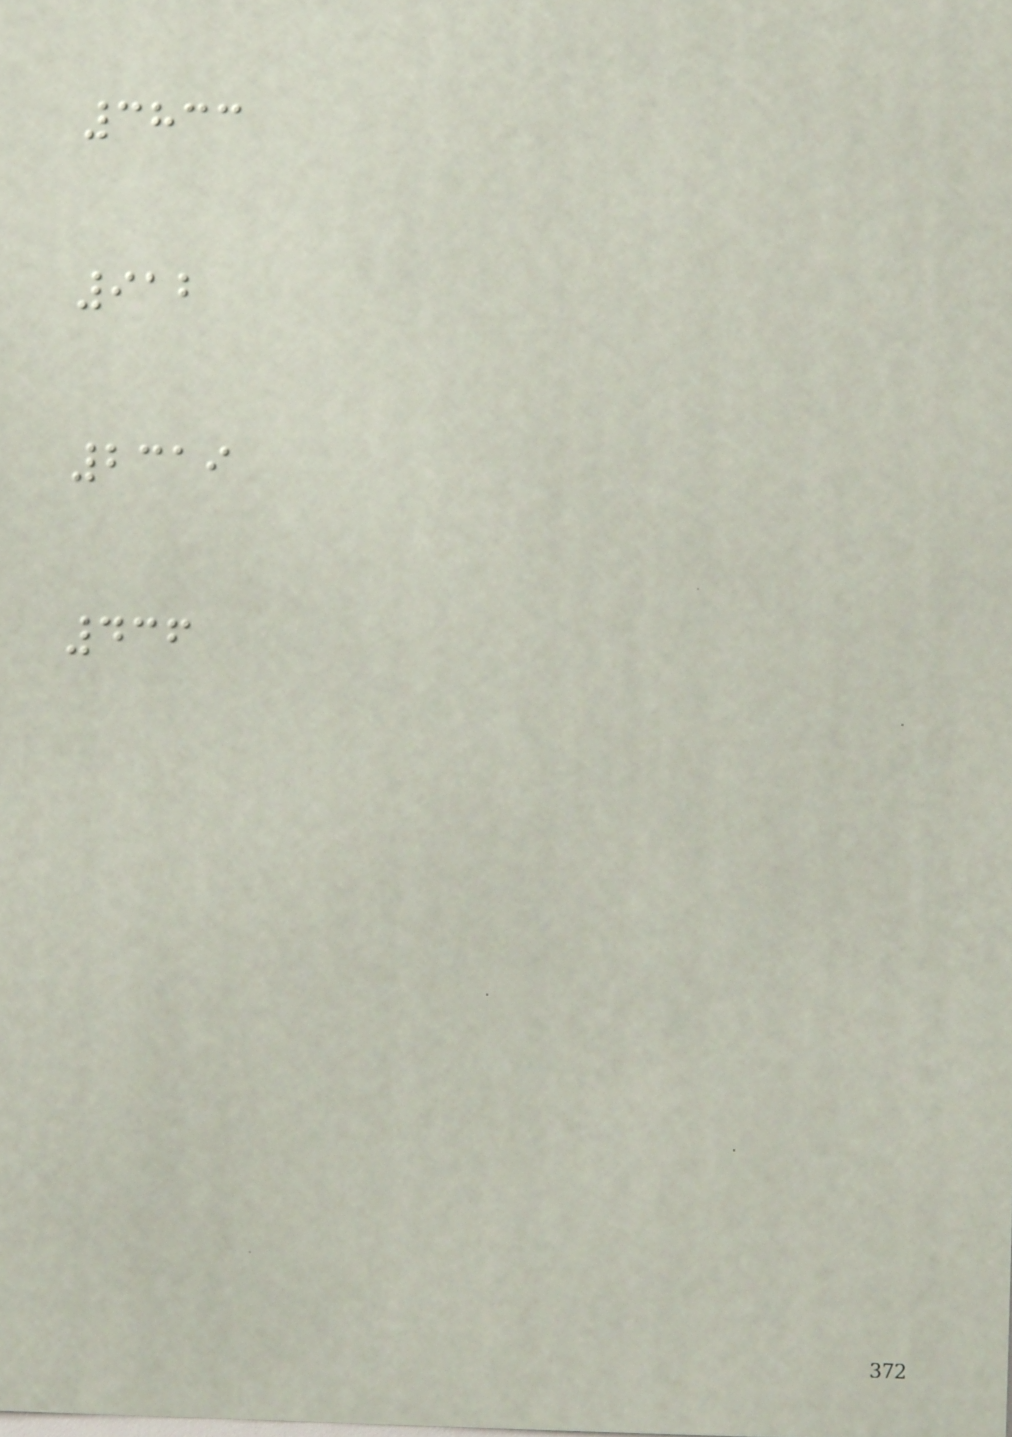3833
912
2319
436
